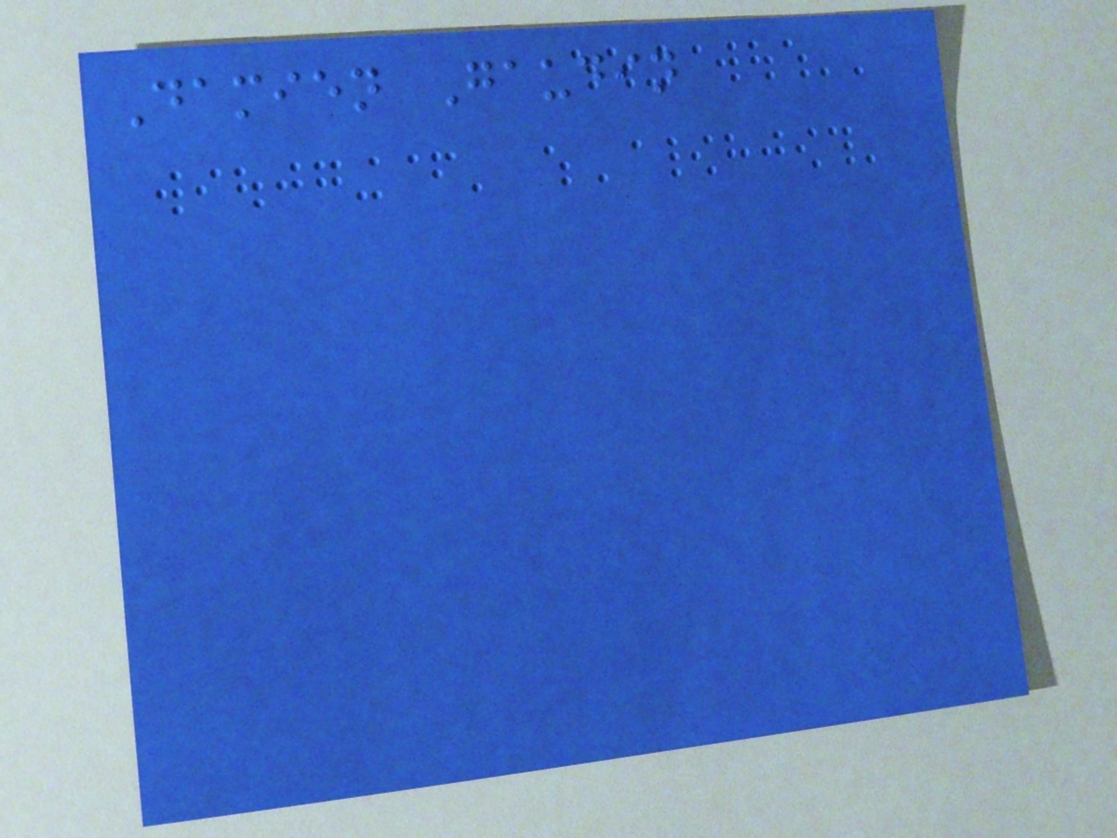Damien Gaudin
